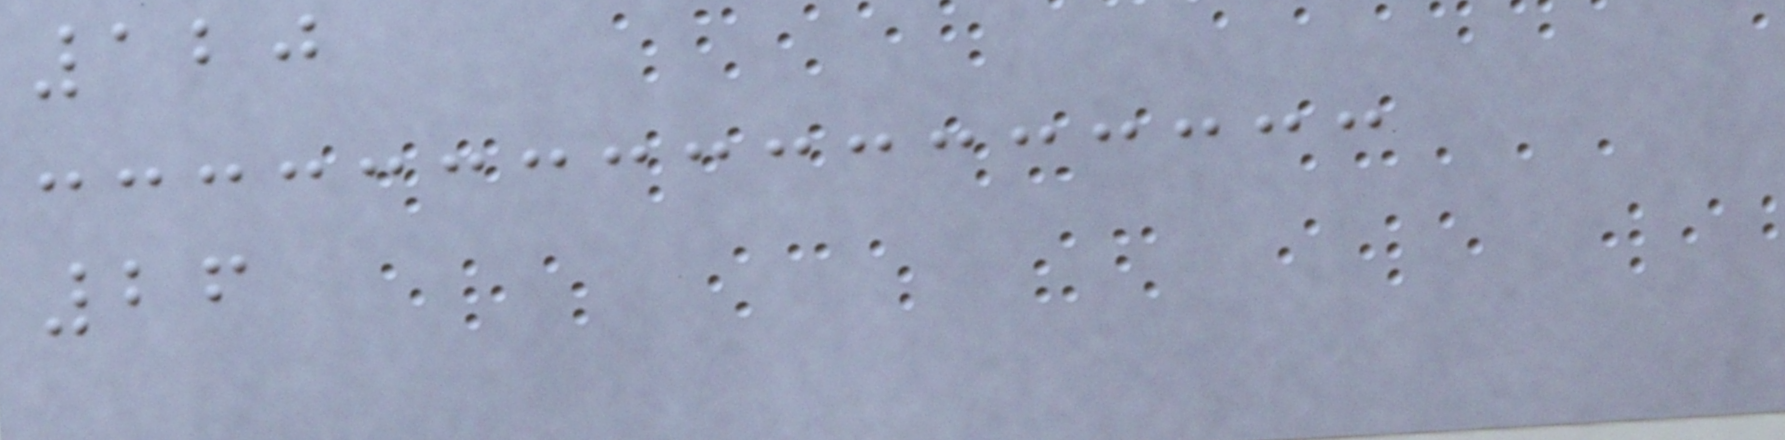120
26
